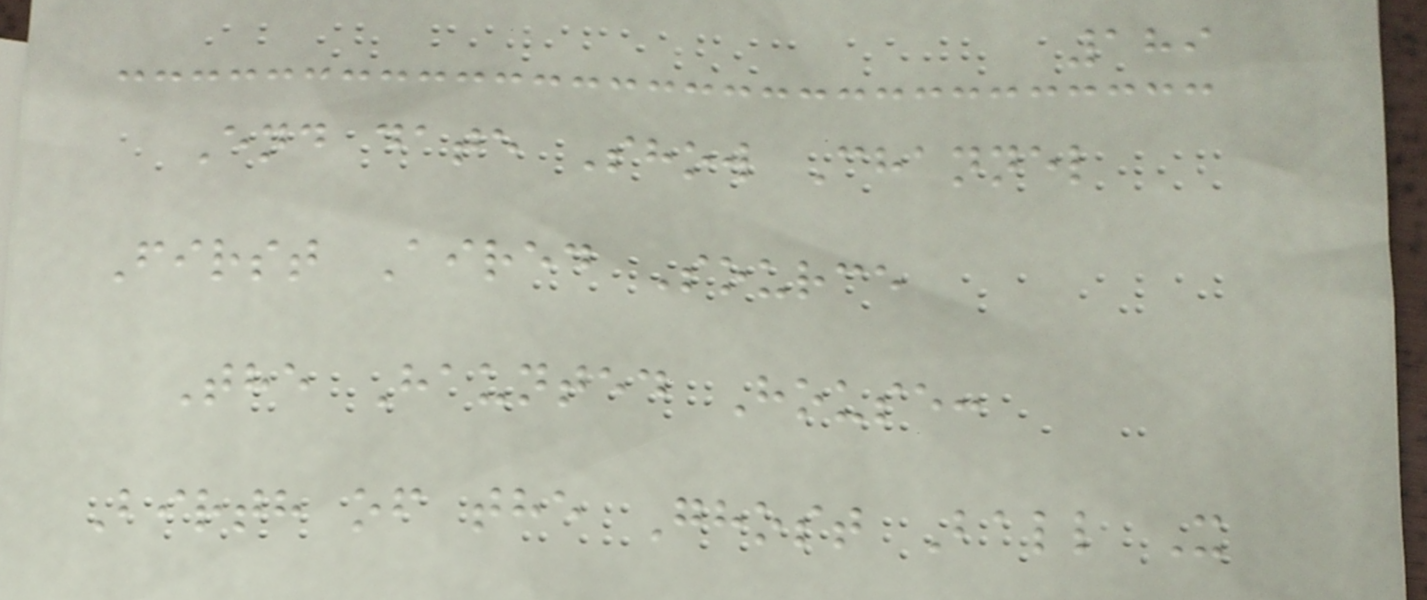189
End date Show Channel
First Aired Source
The Haunted House:
Birth of the Ghost Ball X
